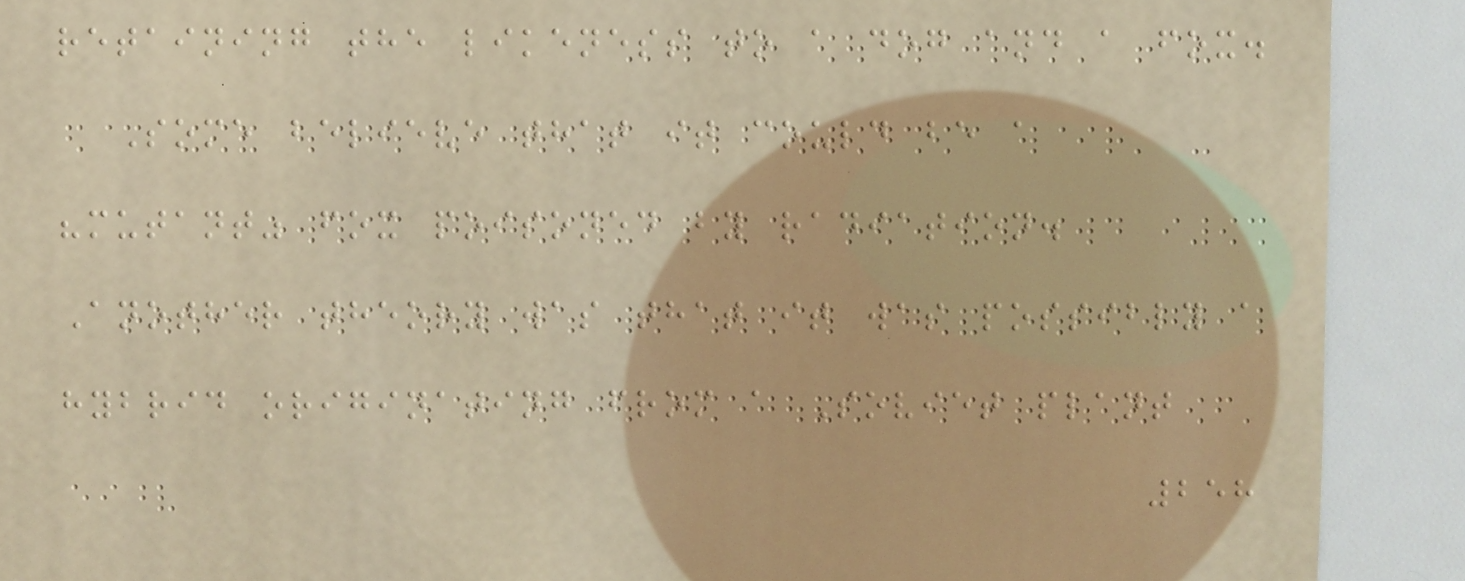retaining the likeness to a dog and a fox.
Some believe that it could be a
"mutant" fox poisoned by radiation.
Another theory was that it was possibly a
hybrid originating from a Soviet plant
258
